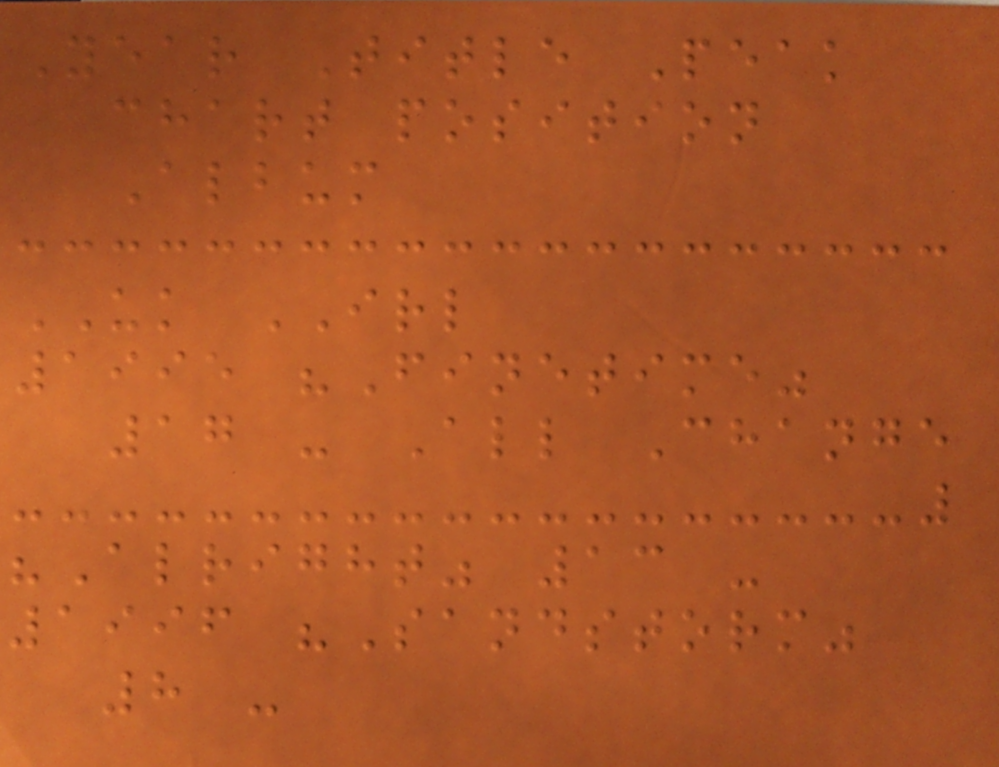Year Title Peak
chart position
Album
UK IRL
1995 "Finetime"
17 - All Change
"Alright" 13 -
1996 "Sandstorm"
8 -
